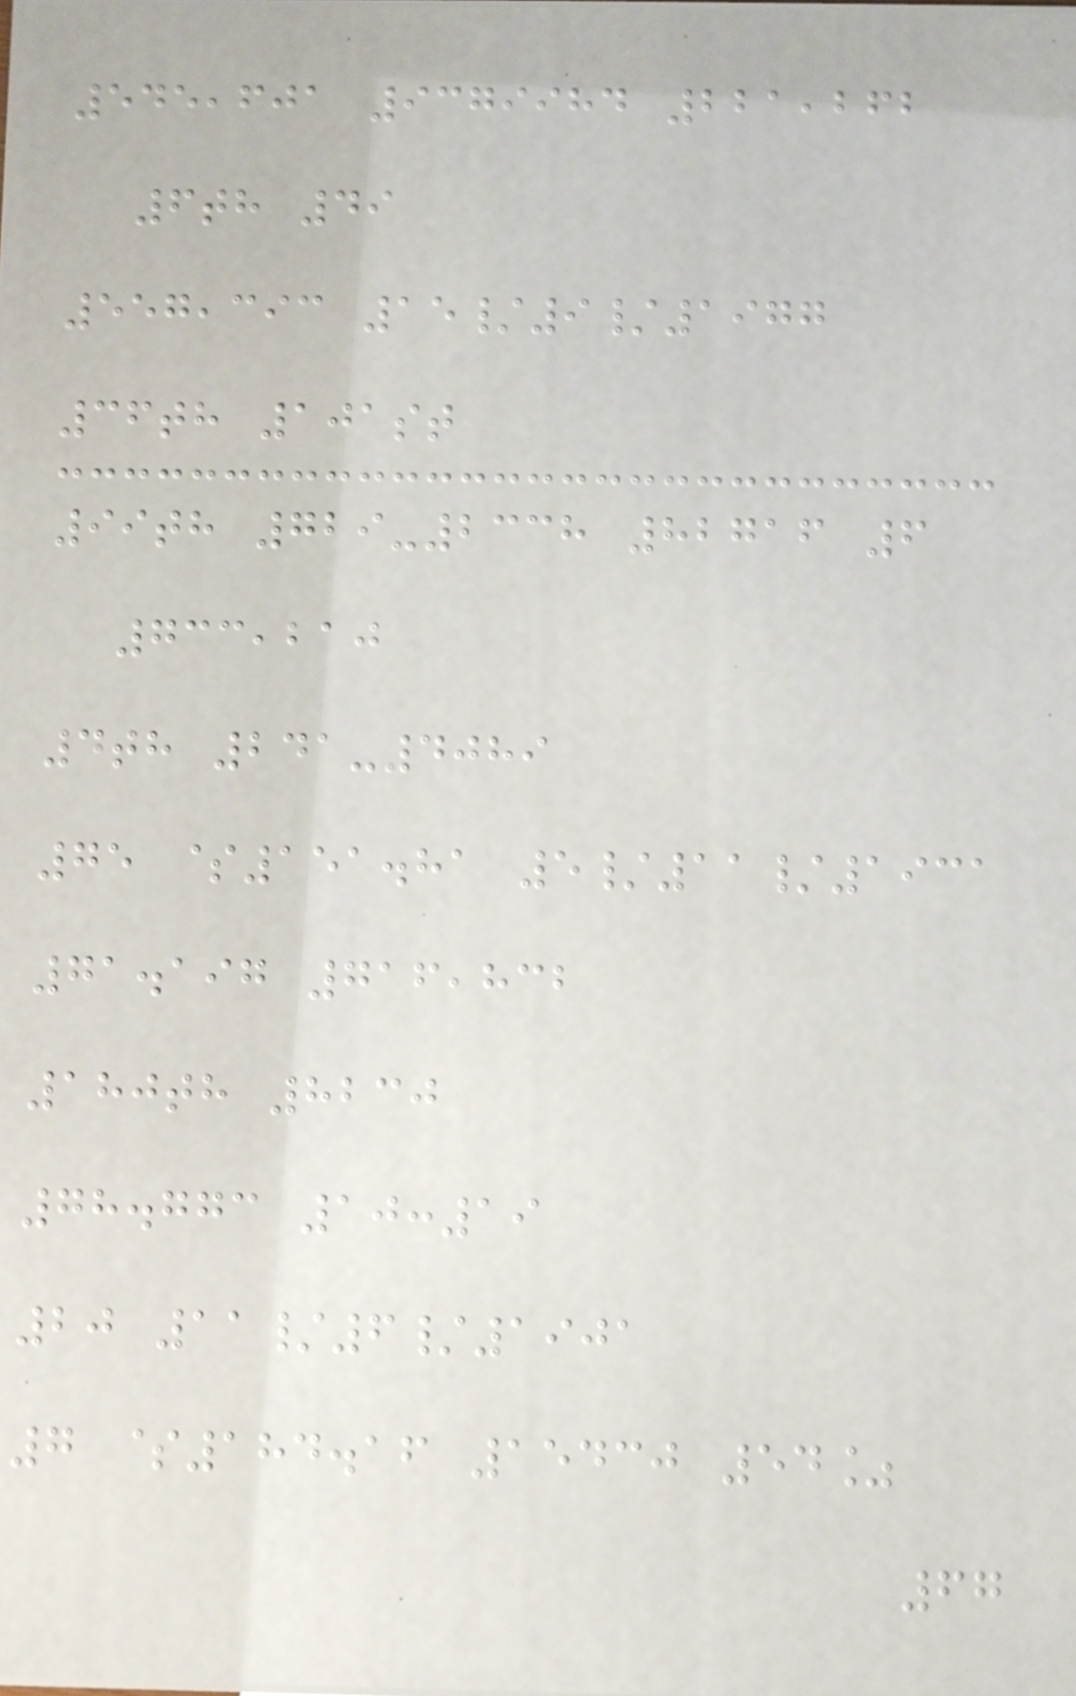545,601 9379984 221,262
6th 49
557,393 15/9/1977
36th 101st
99th 729-2338 82716 6
733,210
4th 241-4089
75 $151.81 5/11/1931
71.197 716,832
180th 8230
78.773 10:19
20 11/6/1901
7 $184.16 15430 54%
67
